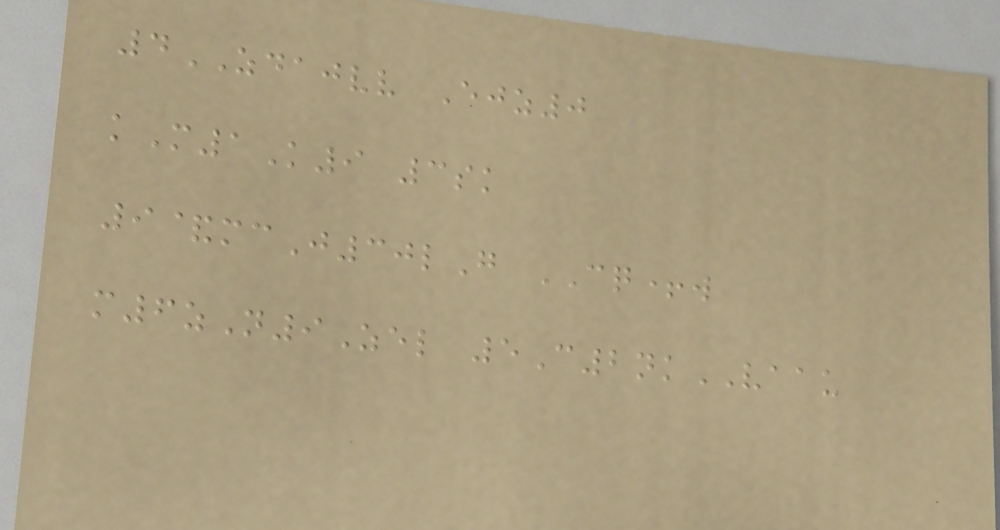4ZDAJVV Ejz0
kM1K9 3sk
9&mcJ30lG CQ+w
m6zN9Zel 5C2nkVAAU
